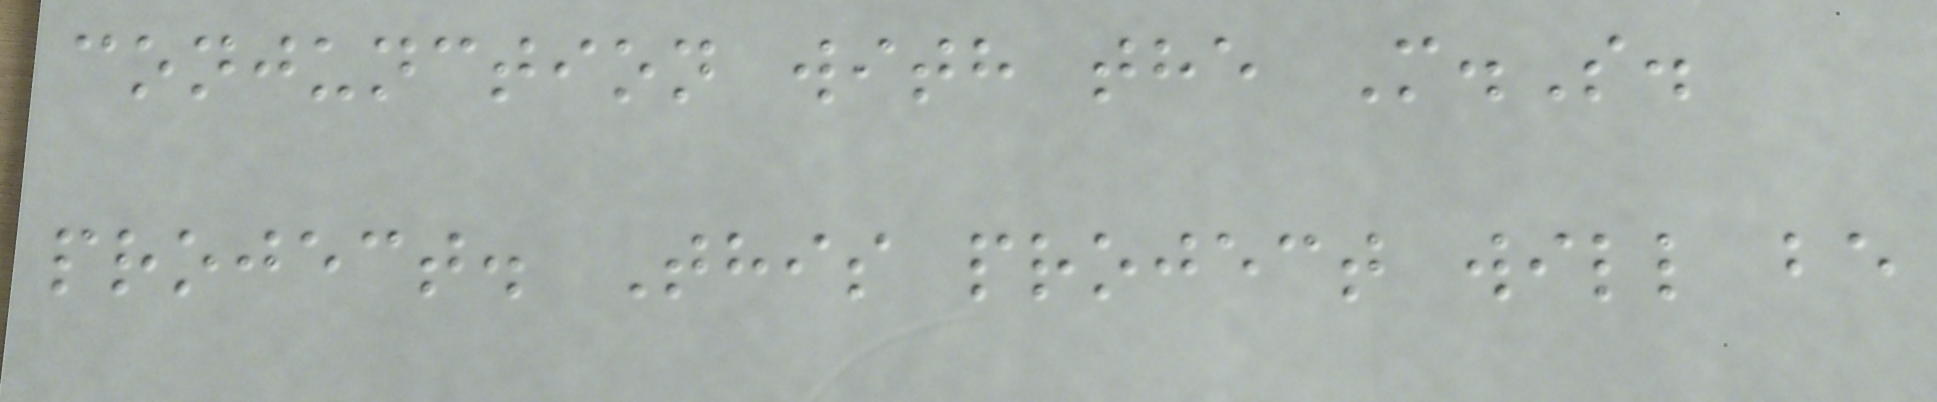conjunction with the M.S.
project. This project will be
